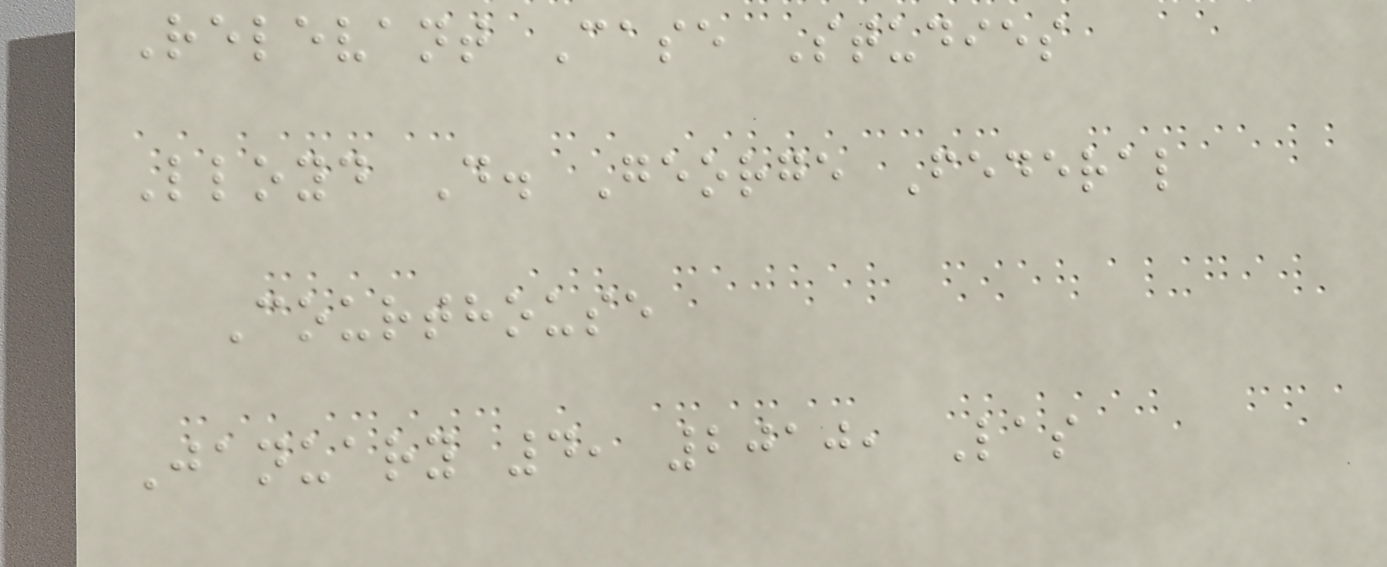Relevant Case Studies
Lloyd D. George Federal
Courthouse
January 4, 2010, Las
